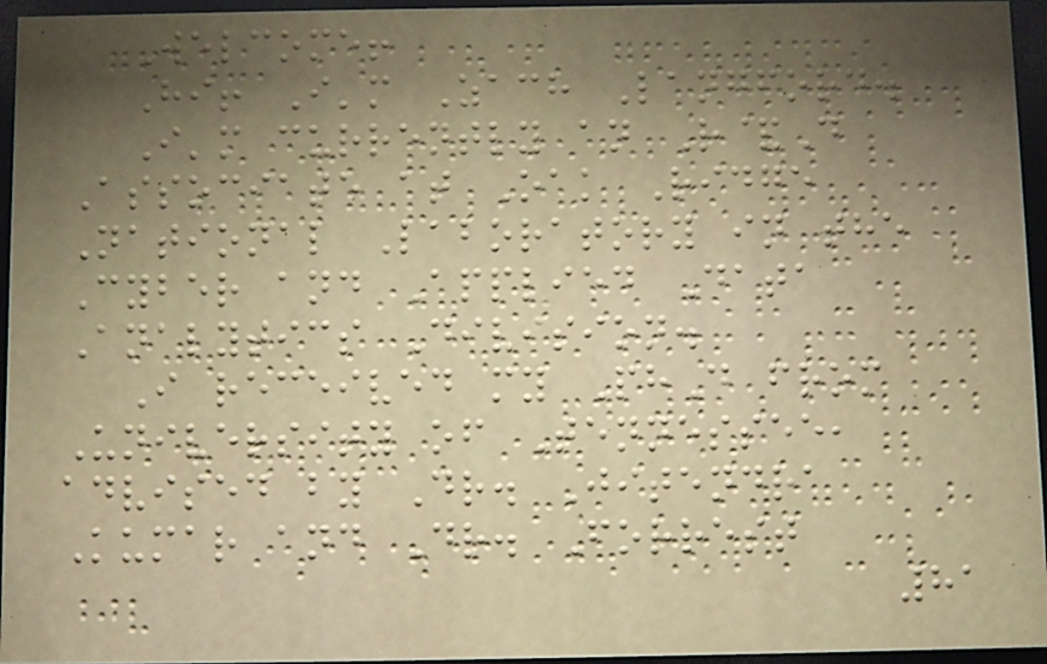Welcome!
Hi! I'm Zach Langford.
I'm currently an R&D
Associate at Oak Ridge
National Laboratory in the
Cyber and Applied Data
Analytics Division.
I received my PhD from
University of Tennessee,
advised by Dr. Jitendra
Kumar and Dr. Forrest
81
